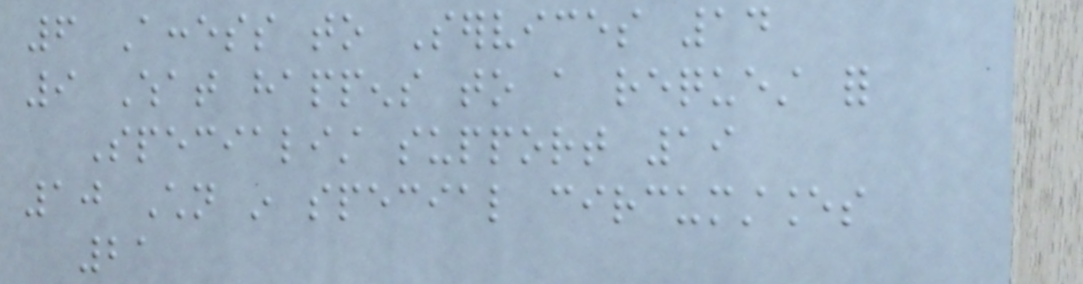6 Access to Services 14
9 What happens to a request for
Specialist support 19
10 Children in special circumstances
21
